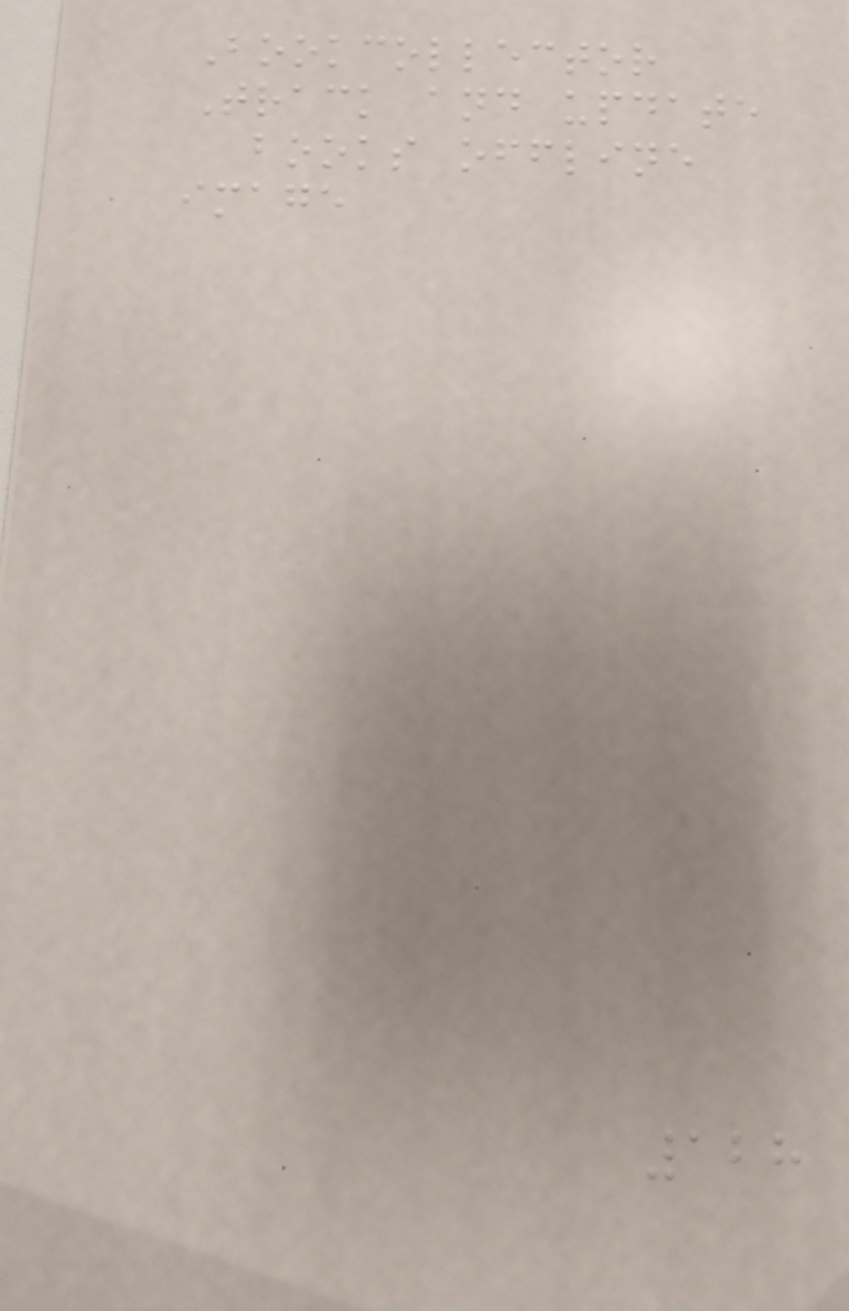Bookcollector
Track and update
books offline
image
128
